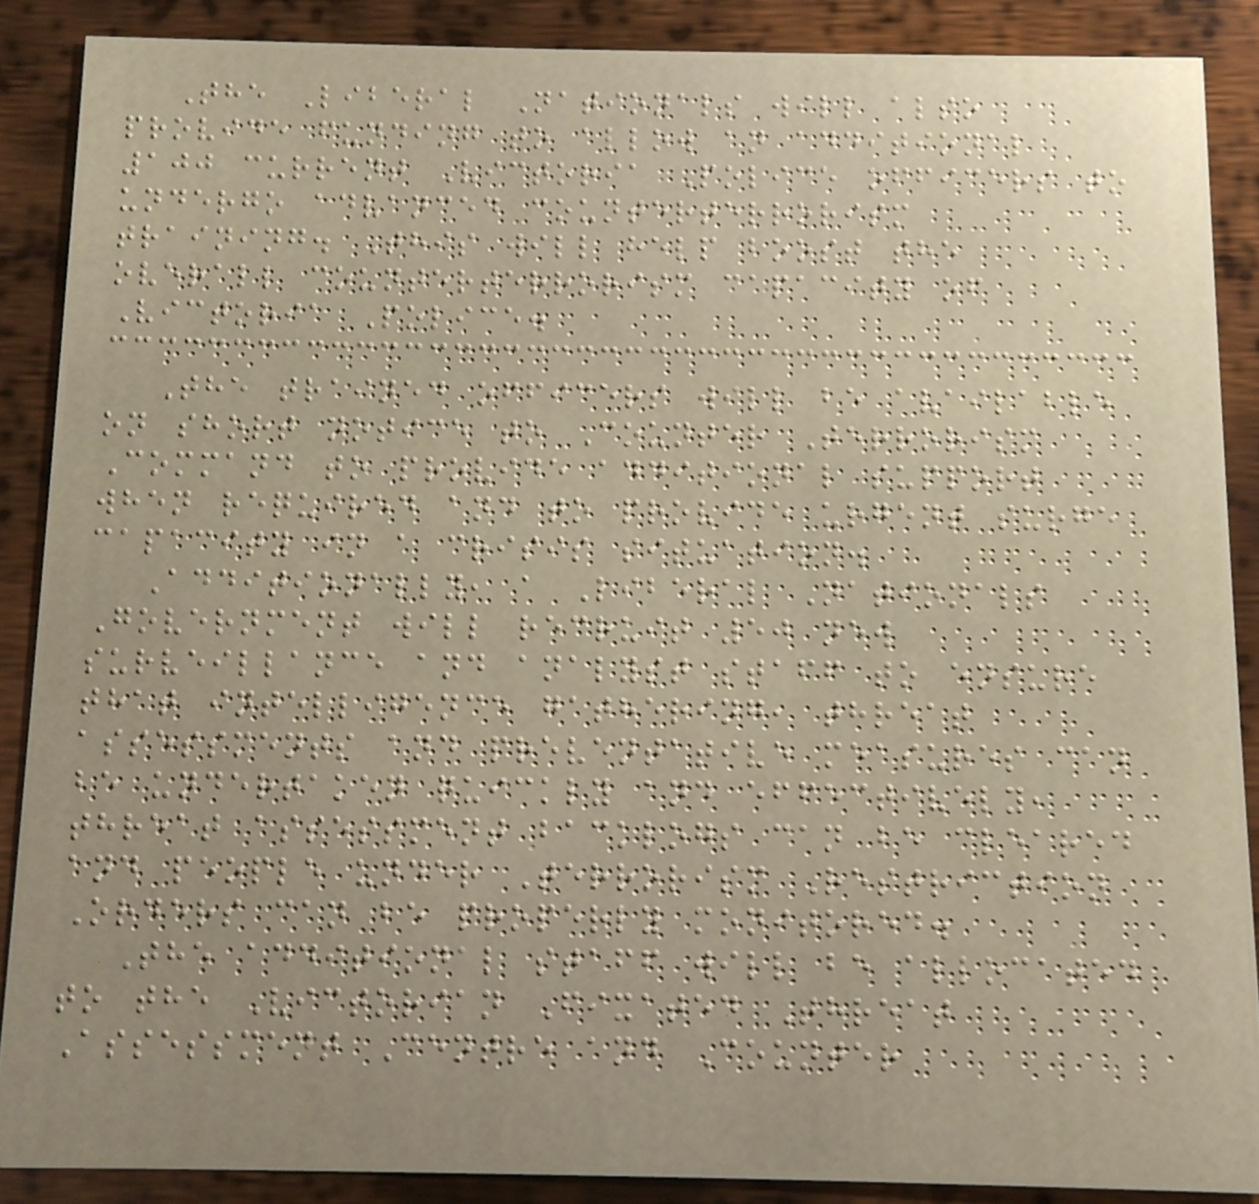The Liberal Nationals will also
provide funding to allow an additional
100 current Victoria Police officers to
undergo advanced counterterrorism
training. This will help boost the
overall counterterrorism capacity of
Victoria Police.
The trained officers will be available
on short notice to Counter Terrorism
Command to provide additional support
when required and to provide urgent surge
capacity in a crisis situation.
Additionally, a Liberal Nationals
Government will recruit 50 new
surveillance and analyst staff to ensure
that intelligence gathering, threat
assessments and preventative measures can
be undertaken quickly and effectively,
threat assessment backlogs can be cleared
and people under Terrorism Restriction
Orders can be properly monitored.
The additional staff will be allocated
to the Victorian Fixated Threat
Assessment Centre and Counter
